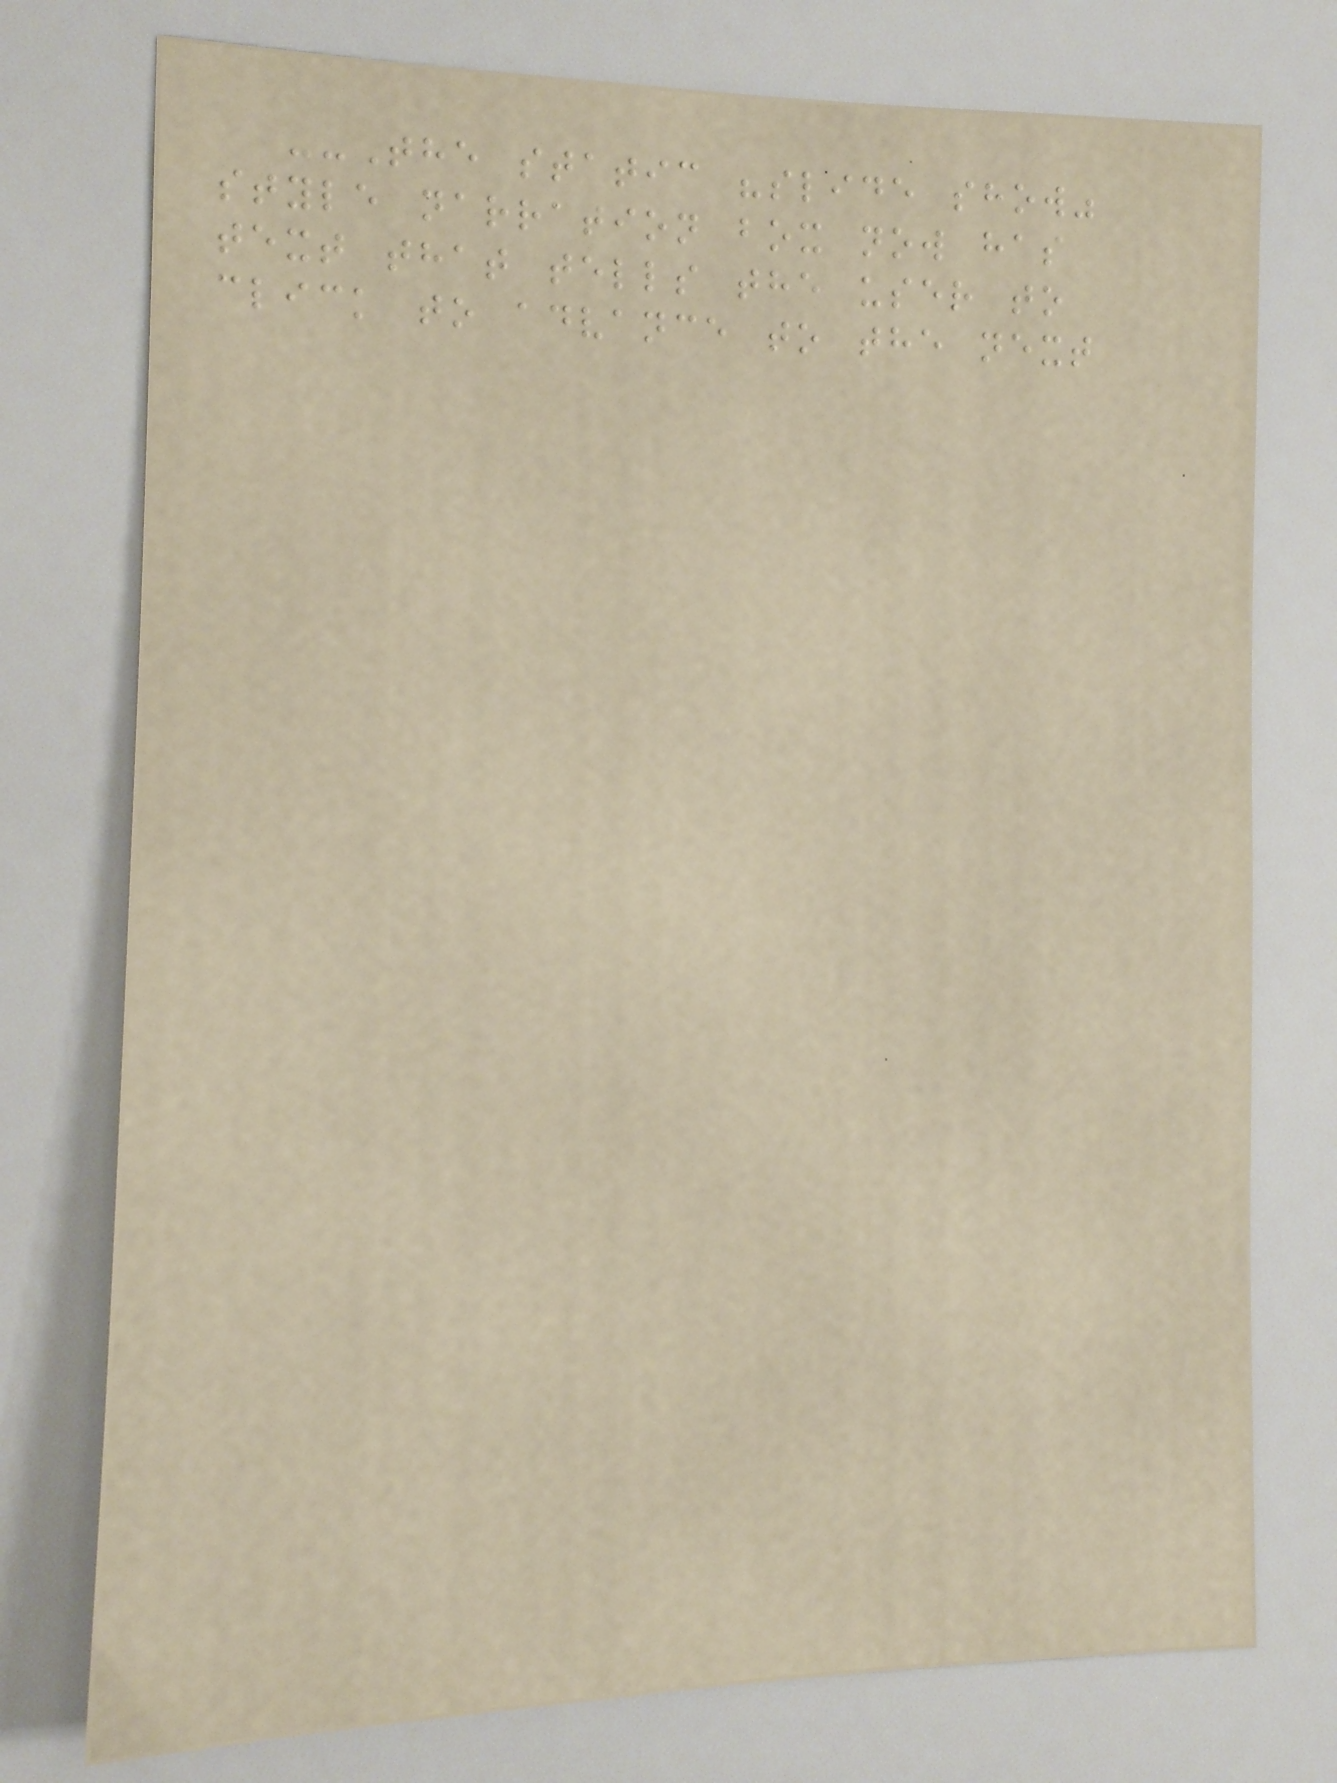--The static "slide show"
style narration box now has
text that tells the user to
click to advance to the next
